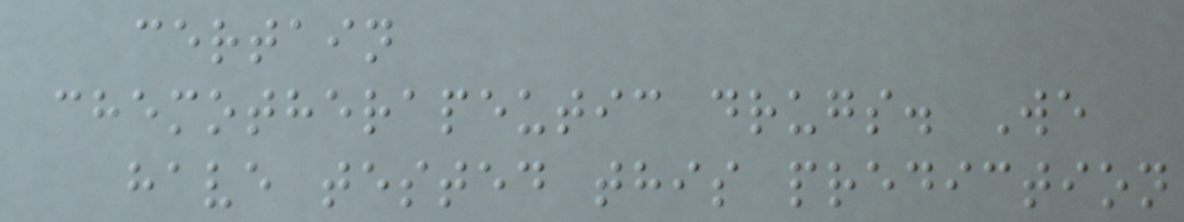certain
chemotherapeutic drugs. We
have tested this prediction
